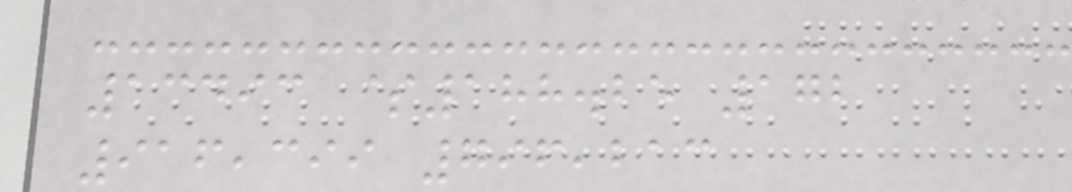13493 $188.25 172
916,399 796,213
